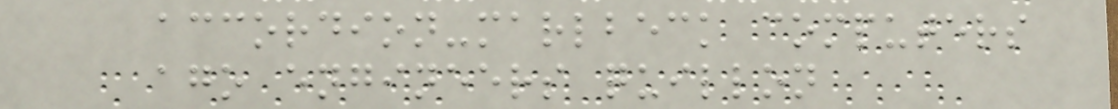accordion-marlbeck computers
ago engineers quillon
